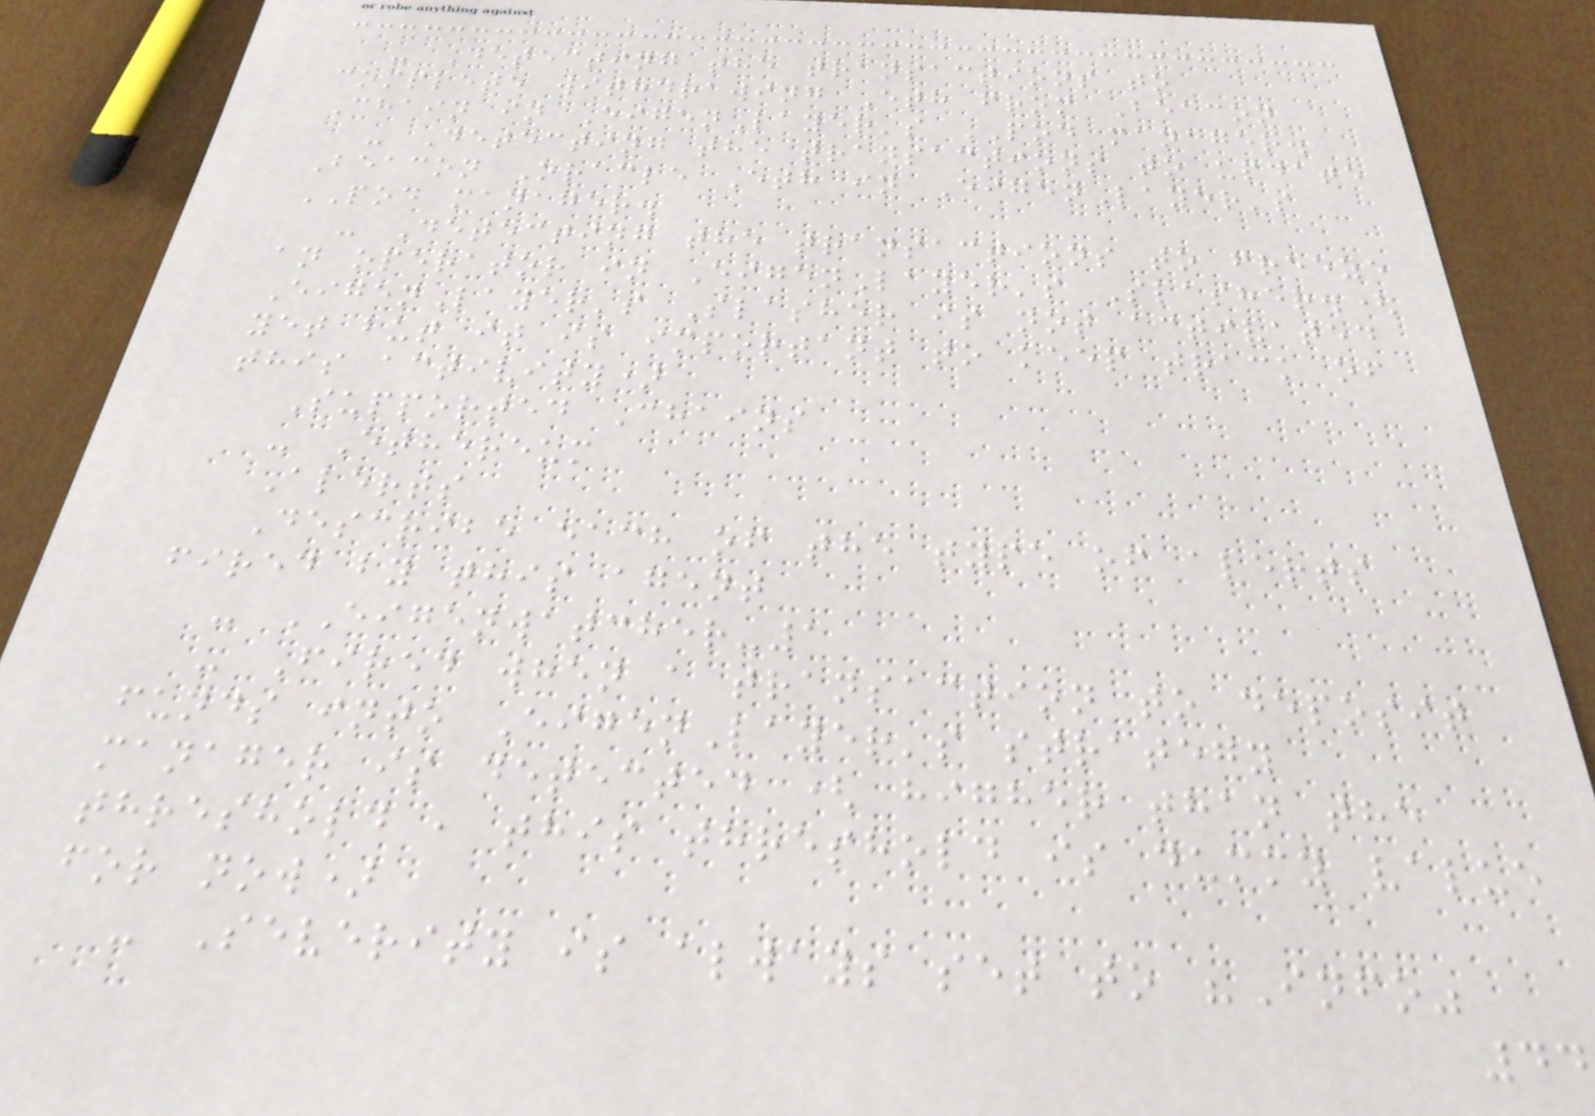- Detecting the transactions to
complete withdrawing Eth from Beacon
Chain in EigenLayer's POD manager.
- Detecting the transactions to update
Beacon Oracle Eth in EigenLayer's
POD manager.
- Detecting the transactions to freeze
an operator in EigenLayer's Slasher.(
EigenLayer's Slasher is not activated
yet but it is important to keep track of
this activity)
Supported Chains
- Ethereum
Alerts
Describe each of the type of alerts
fired by this agent
- EIGENWATCHER-1
- Fired when a transaction to deposit
funds into EigenLayer's strategy
manager is detected ( higher than the
threshold , this threshold is dummy value
for now)
- Severity is always set to "Info"
44
